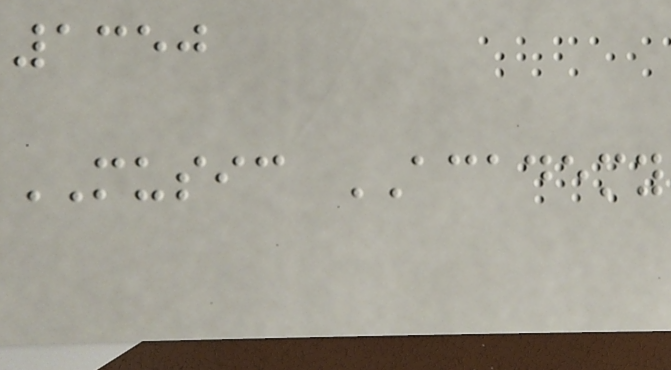1350
MUSIC ACADEMY
